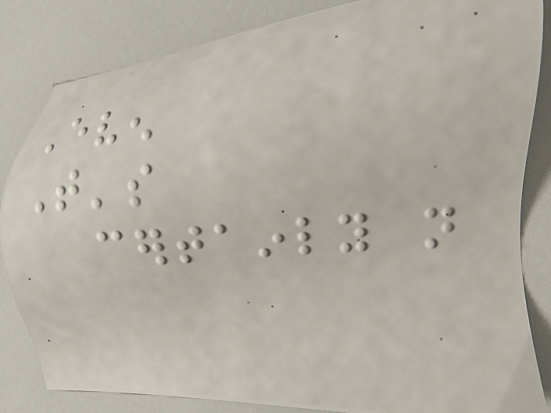Even
That's
certainly not
